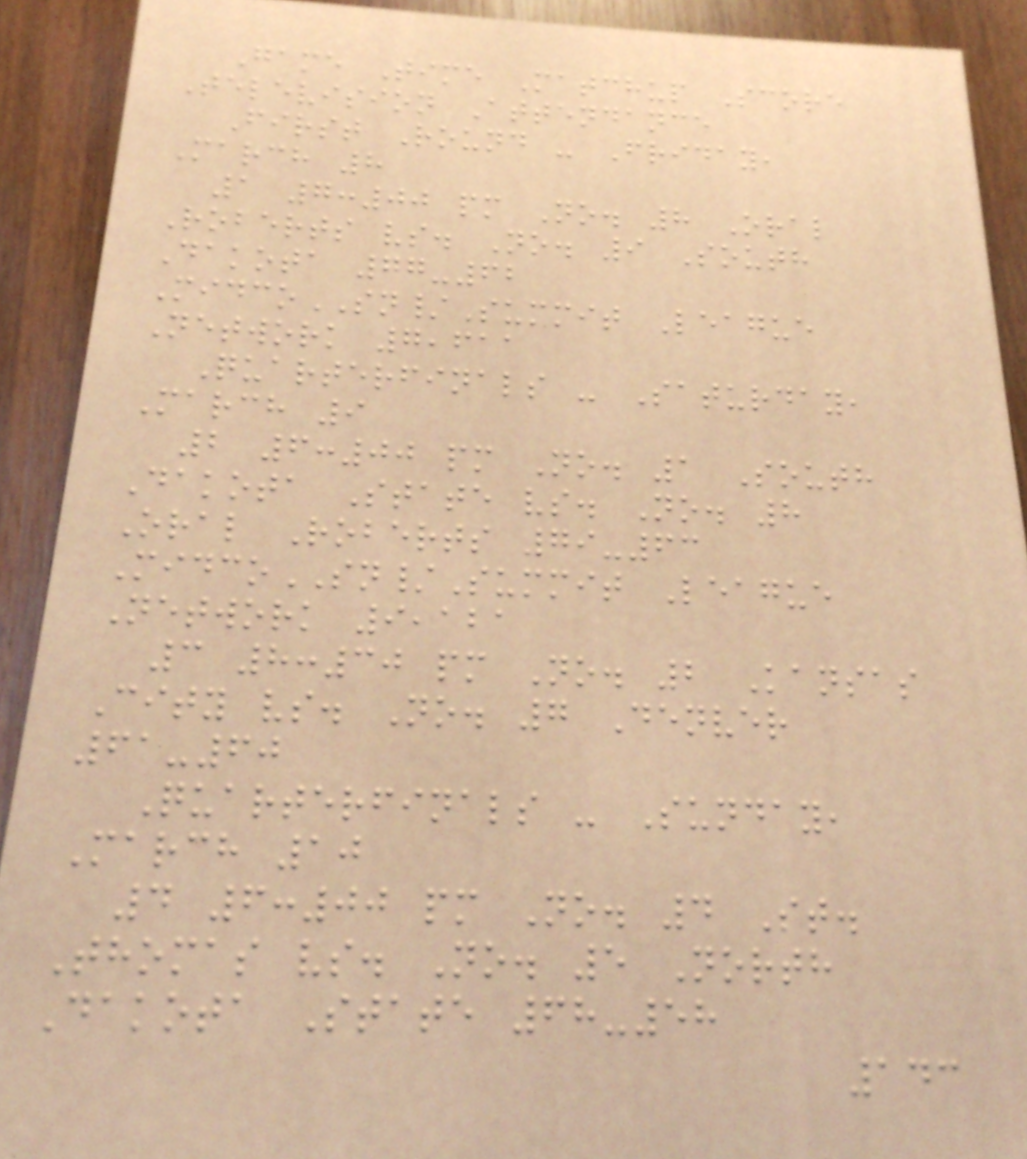Game Time Matchup Score
Television Attendance
First Round - Friday,
March 8
1 7:00 pm No. 8 Oral
Roberts vs. No. 9 South
Dakota 77-62
MidcoSN/Summit League
Network 7,611
Quarterfinals - Saturday,
March 9
2 6:00 pm No. 1 South
Dakota State vs. No. 8
Oral Roberts 79-63
MidcoSN/Summit League
Network 9,121
3 8:30 pm No. 2 Kansas
City vs. No. 7 Denver
61-60
Quarterfinals - Sunday,
March 10
4 6:00 pm No. 4 St.
Thomas vs. No. 5 North
Dakota State 68-58
143
